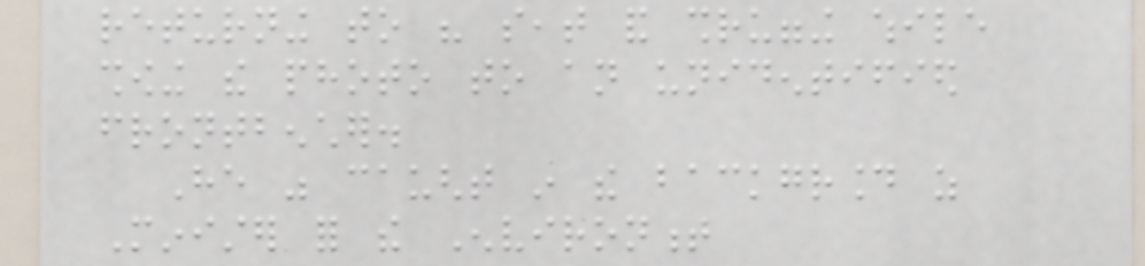returning to his seat and shrugging while
showing the photo to an unidentified
frontbencher.
He was caught in the background as
Minister for the Environment
